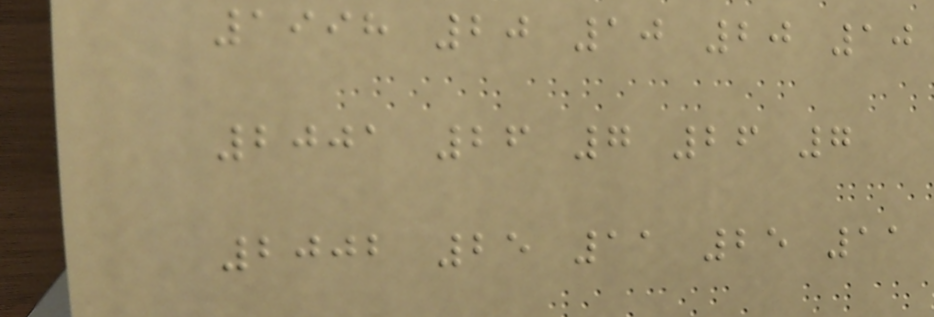1998 20 10 20 10
2001 26 7 26 7
2002 25 11 25 11
